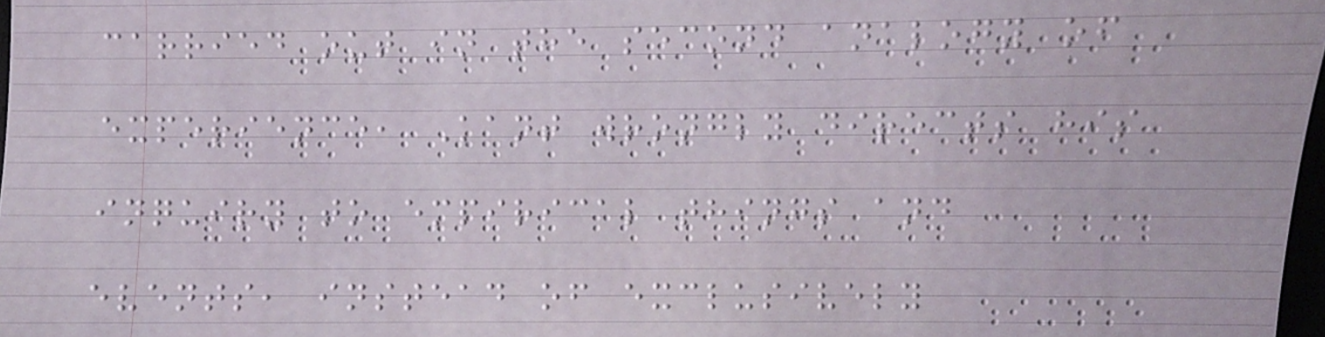carried out in the second analogy of
experience, Kant wrongly directs his
inquiry to empirical things and
events, instead of exclusively
